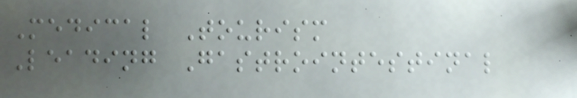Medical Tourism
Leading Gastrointestinal
